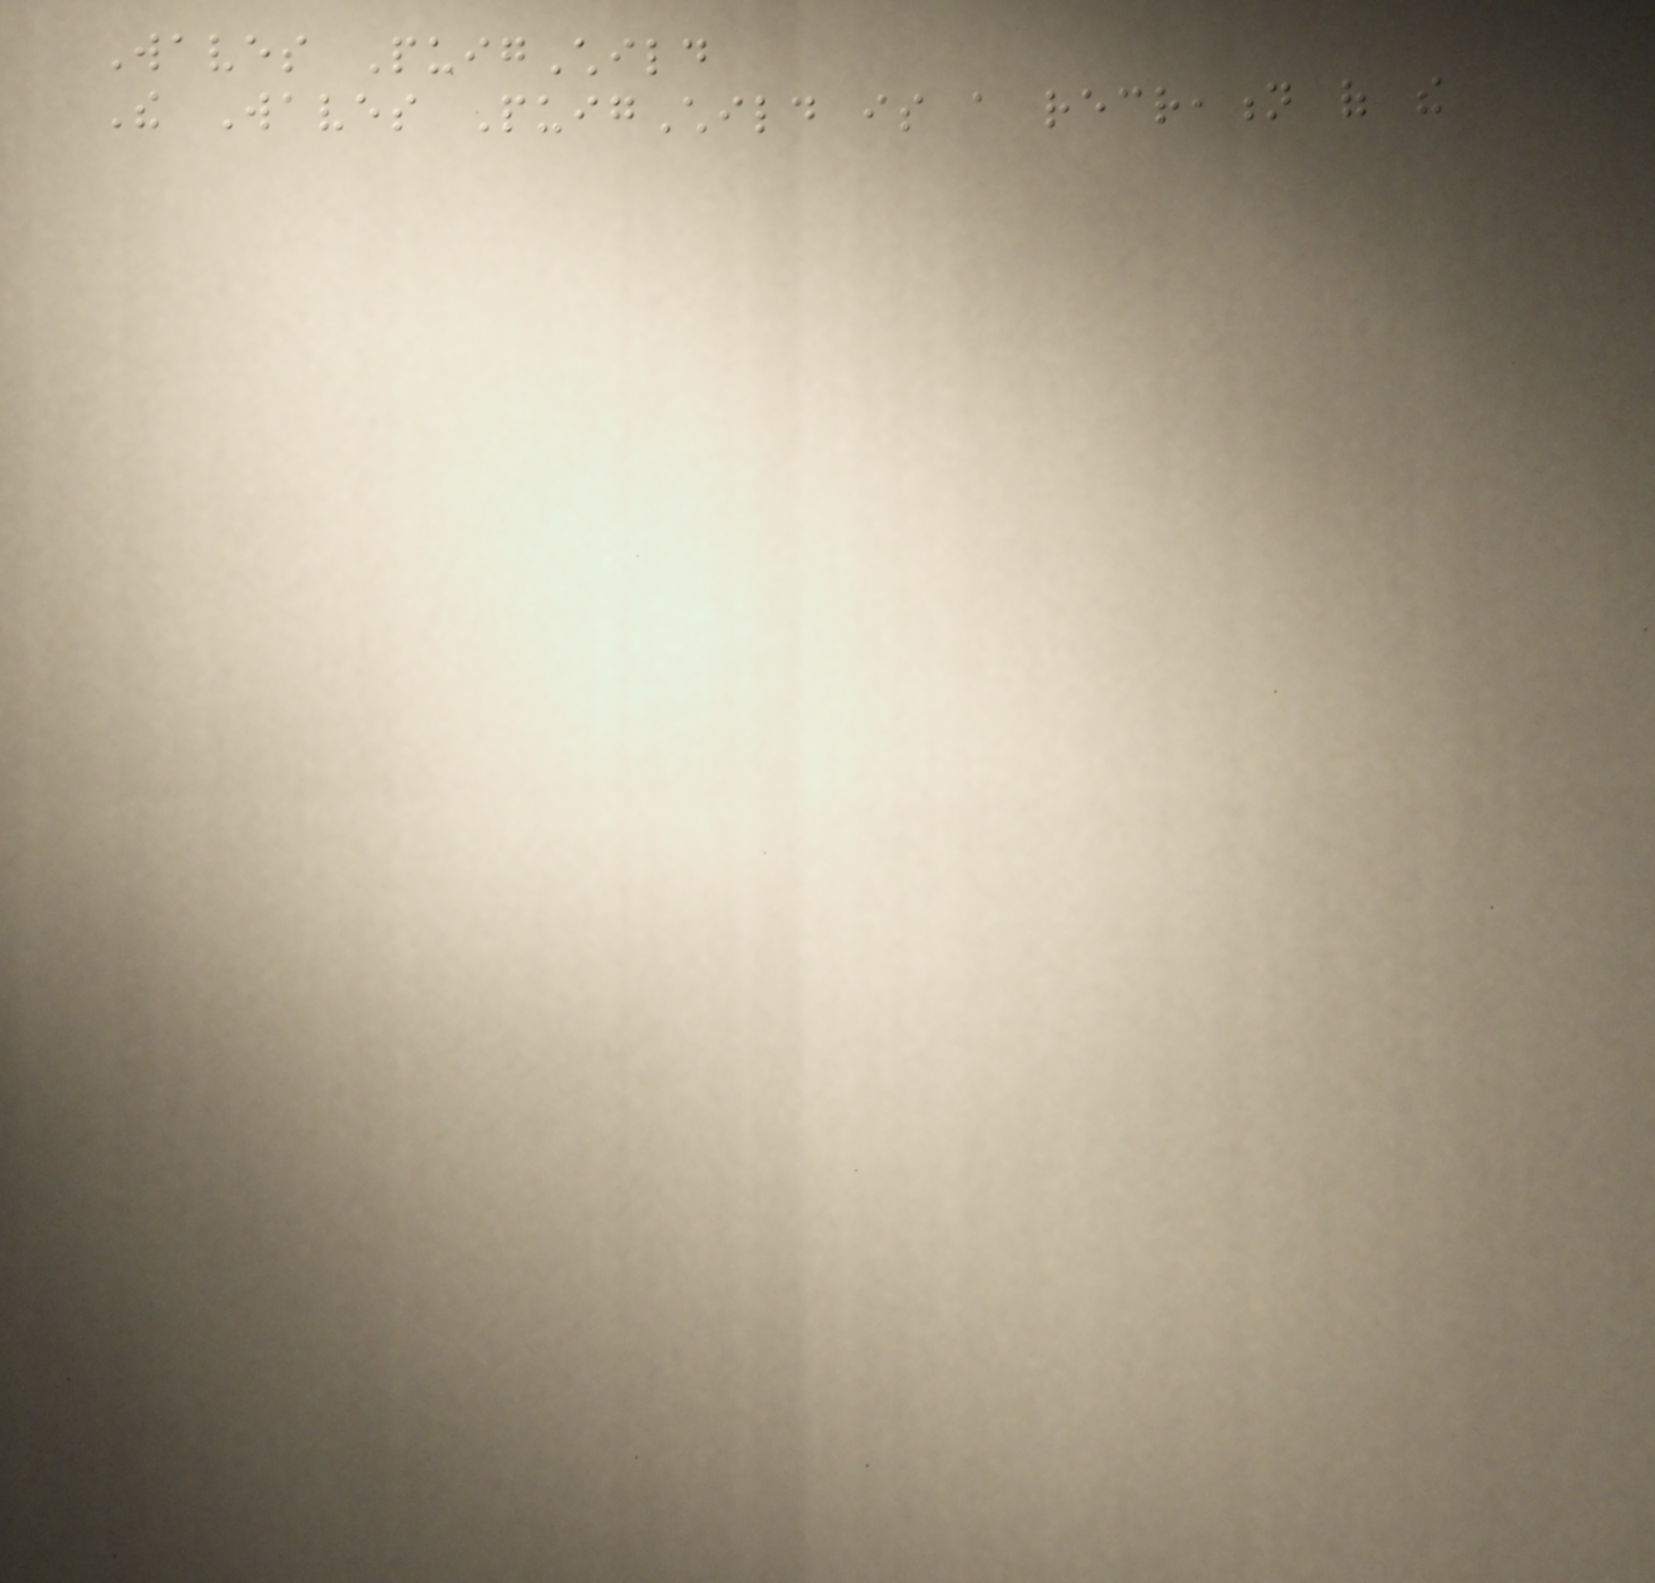Waves PuigChild
The Waves PuigChild is a recreation of the
